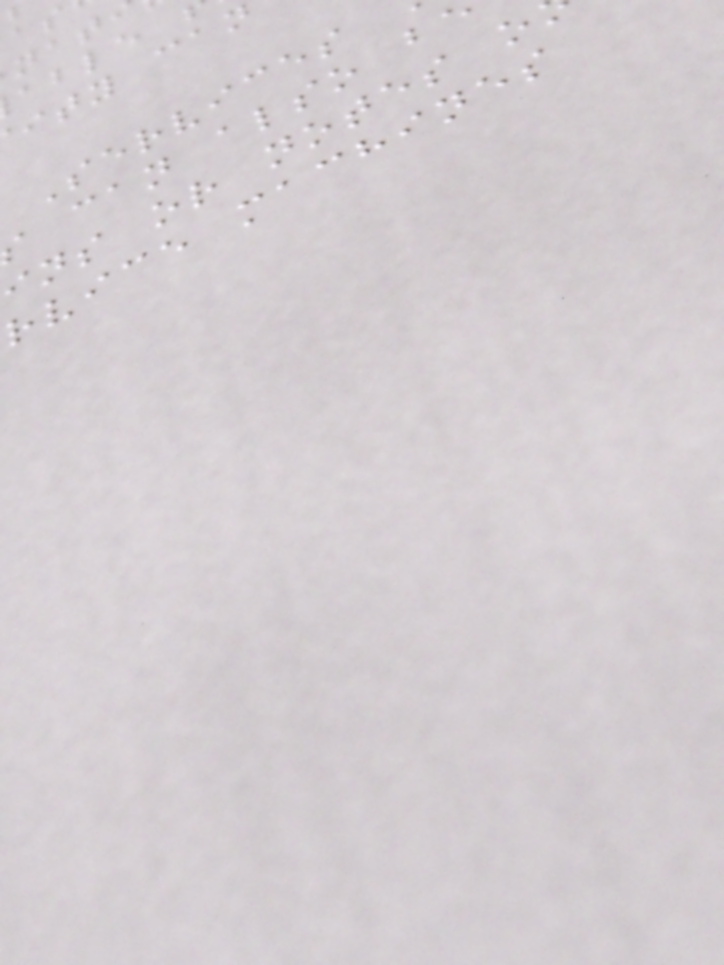ity can
Services
can also b
ins or notes o
rvice machines
